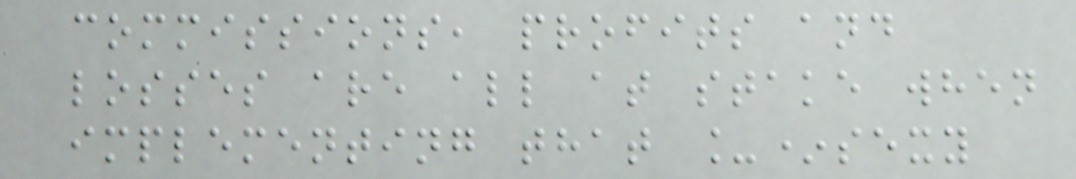commissions, profits and
losses are all at stake when
implementing that _*sexy
